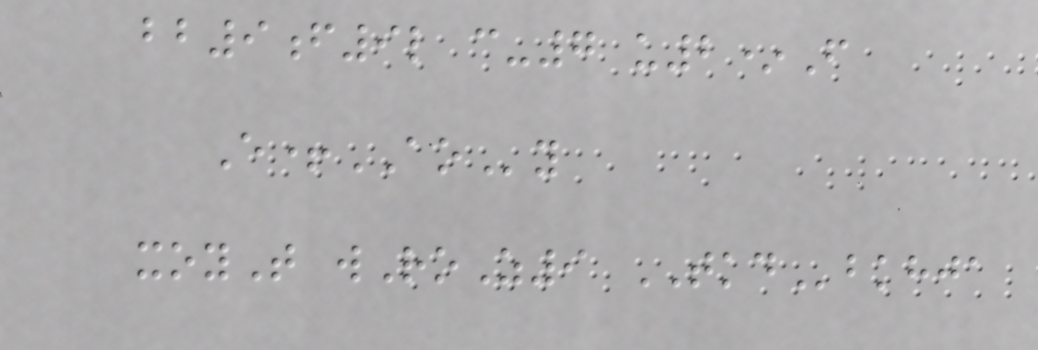bb9f9l c-7 u2*F
E+AOy
xoyT wRoZ9 TKDbkhja
